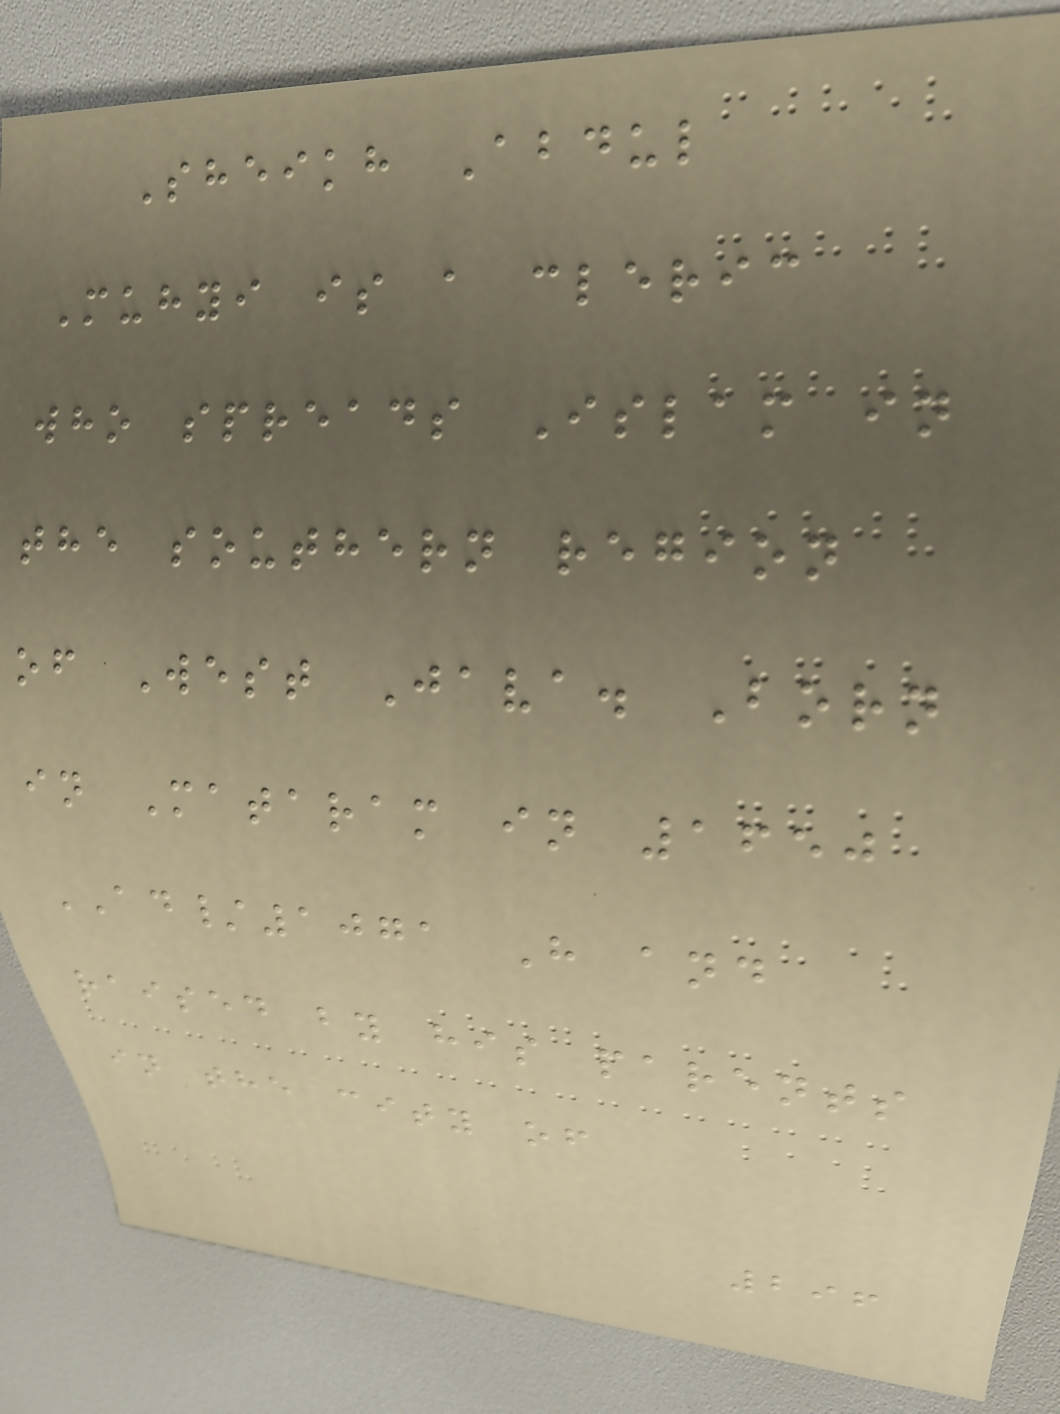Sheikh Abdul
Muhyi is a cleric
who spreads Islam in
the southern region
of West Java. Born
in Mataram in 1650
AD/1071 H and
raised by his parents
in the city of
296
